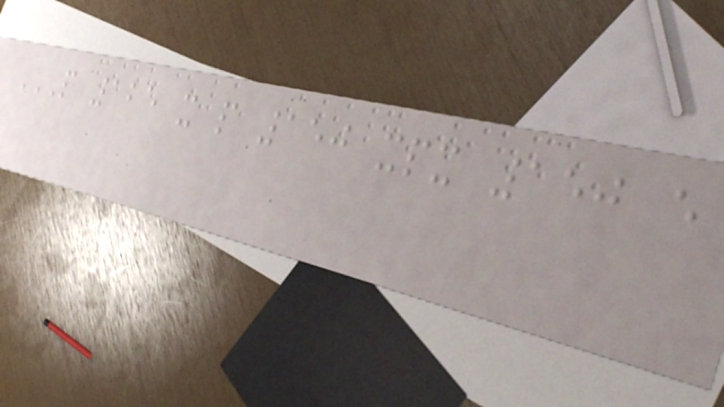P 125 X P 150 XPX 150 E
